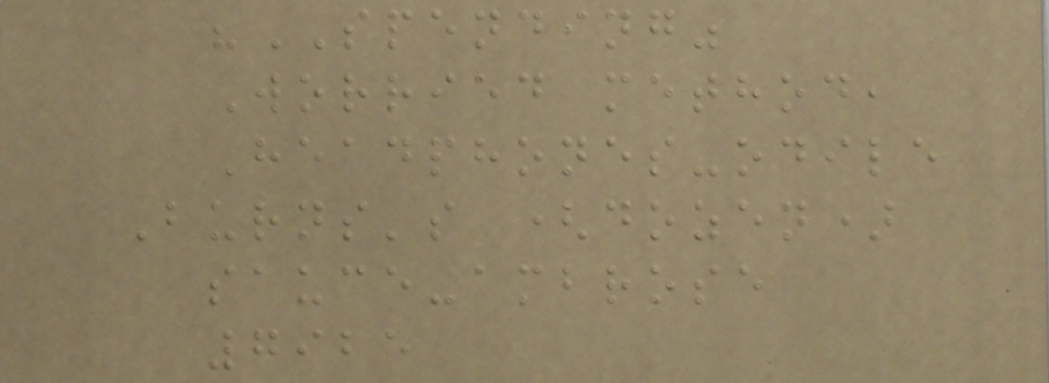"SPENDING"
Worried method,
Headphones-odile
Burns's (dozen)
sauce-ambrose
7925
